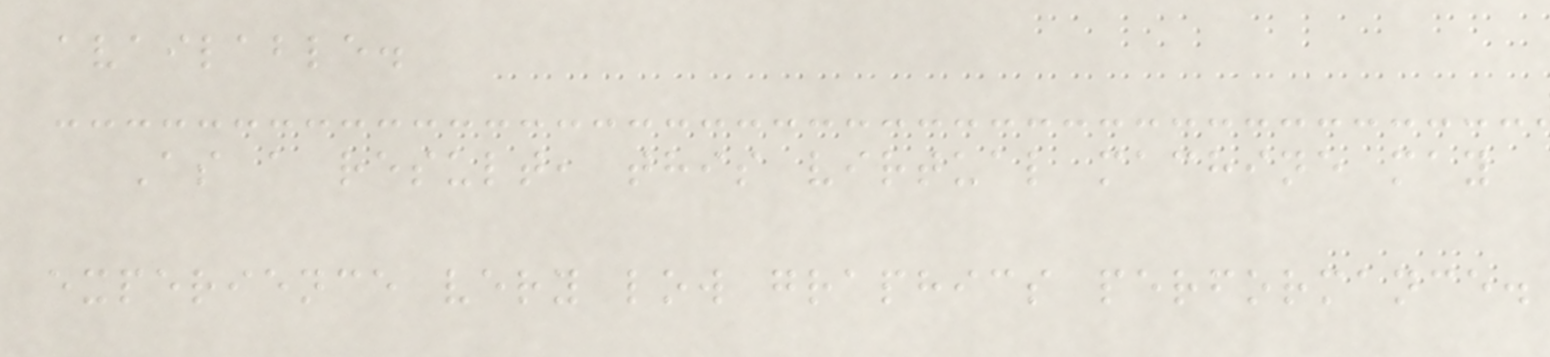available.
As a result, this virtual machine may
experience very low graphics performance.
